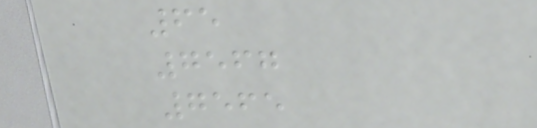65
7567
7565
